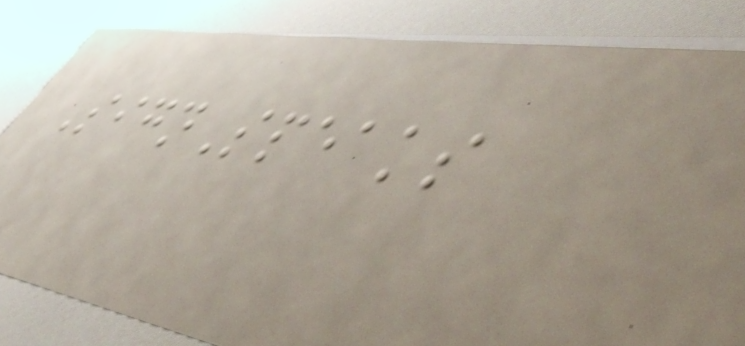SignSpeaks
